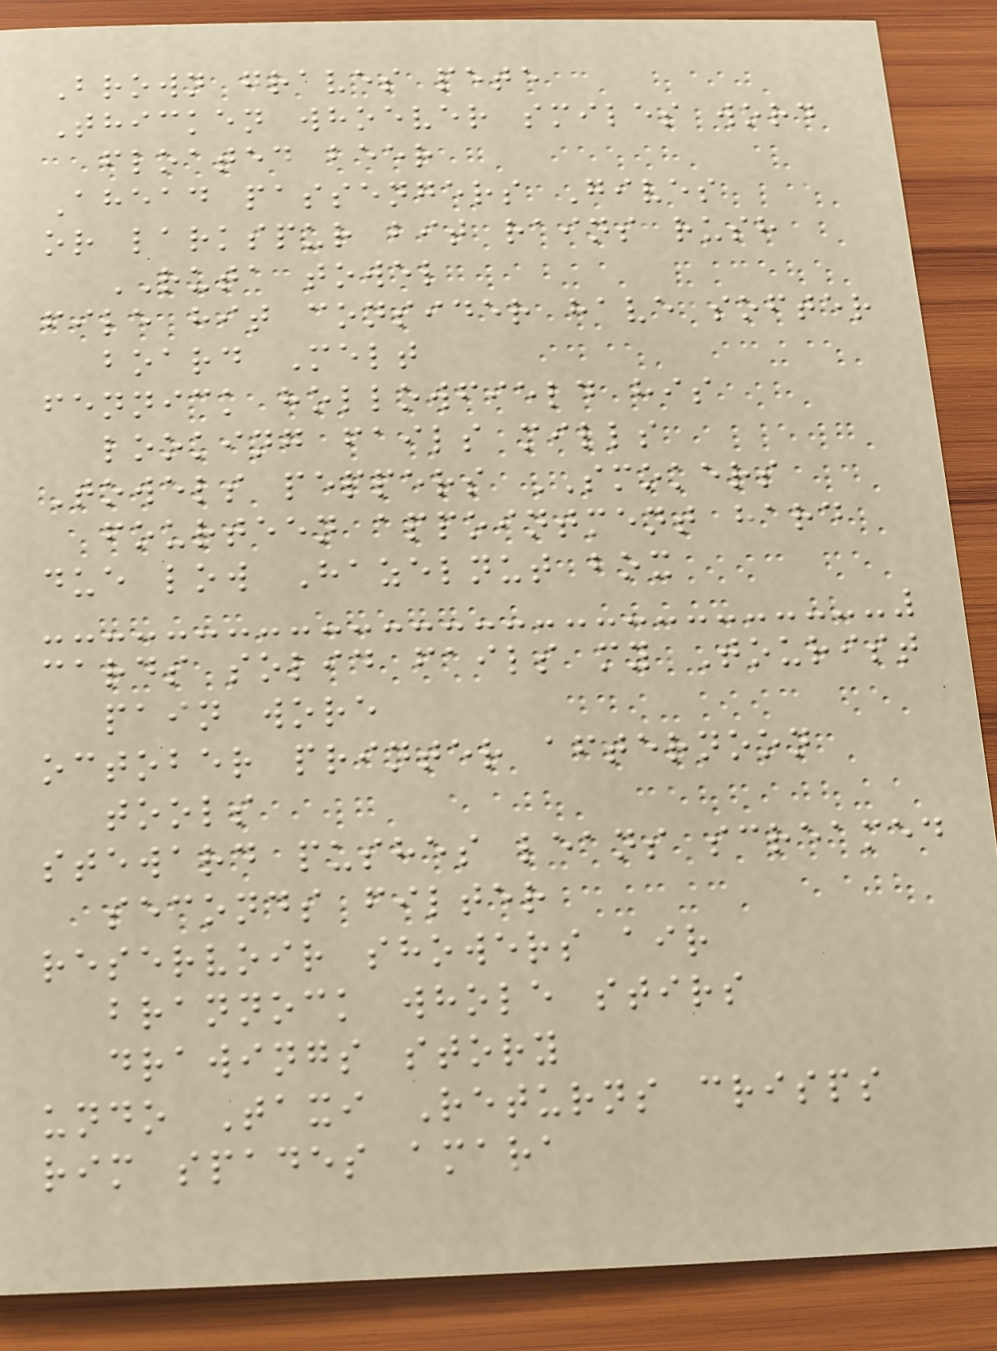Brown graves pete
Thicken whoever smiles word
floated beer
Ahead passengers Gives
or larkspur bit rains rush
RUTA towel
file hit consider have softer
board Melt
fennick hollowfield his
looking fails mills
Towels peppers SMOKERS
fourteen appointment hard
due low Hazelnut box
cards solid fails my Tourist
pain wore
october printer afternoon
tools
steward pushes leans screamed
seconds filter
reservoir showers air
brannock whole stirs
drawings story
undo Taxi Returns crisps
rim spades amara
